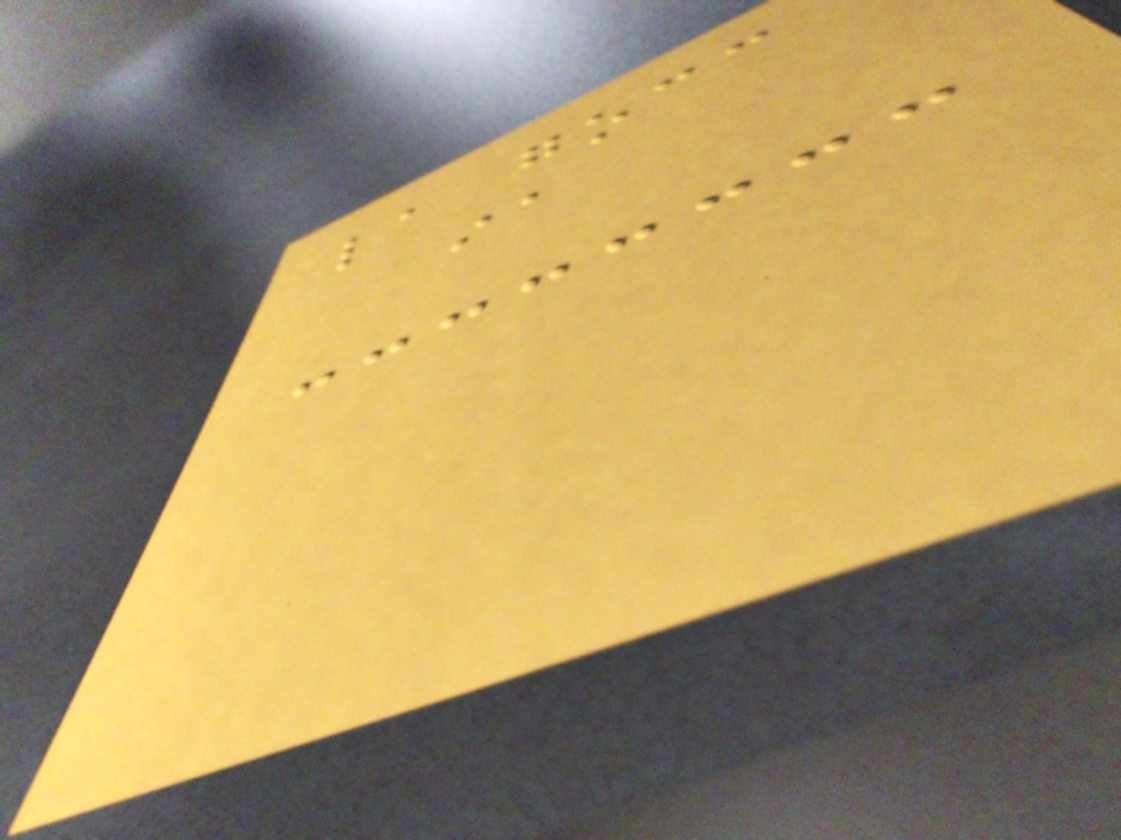la gocc
ia
